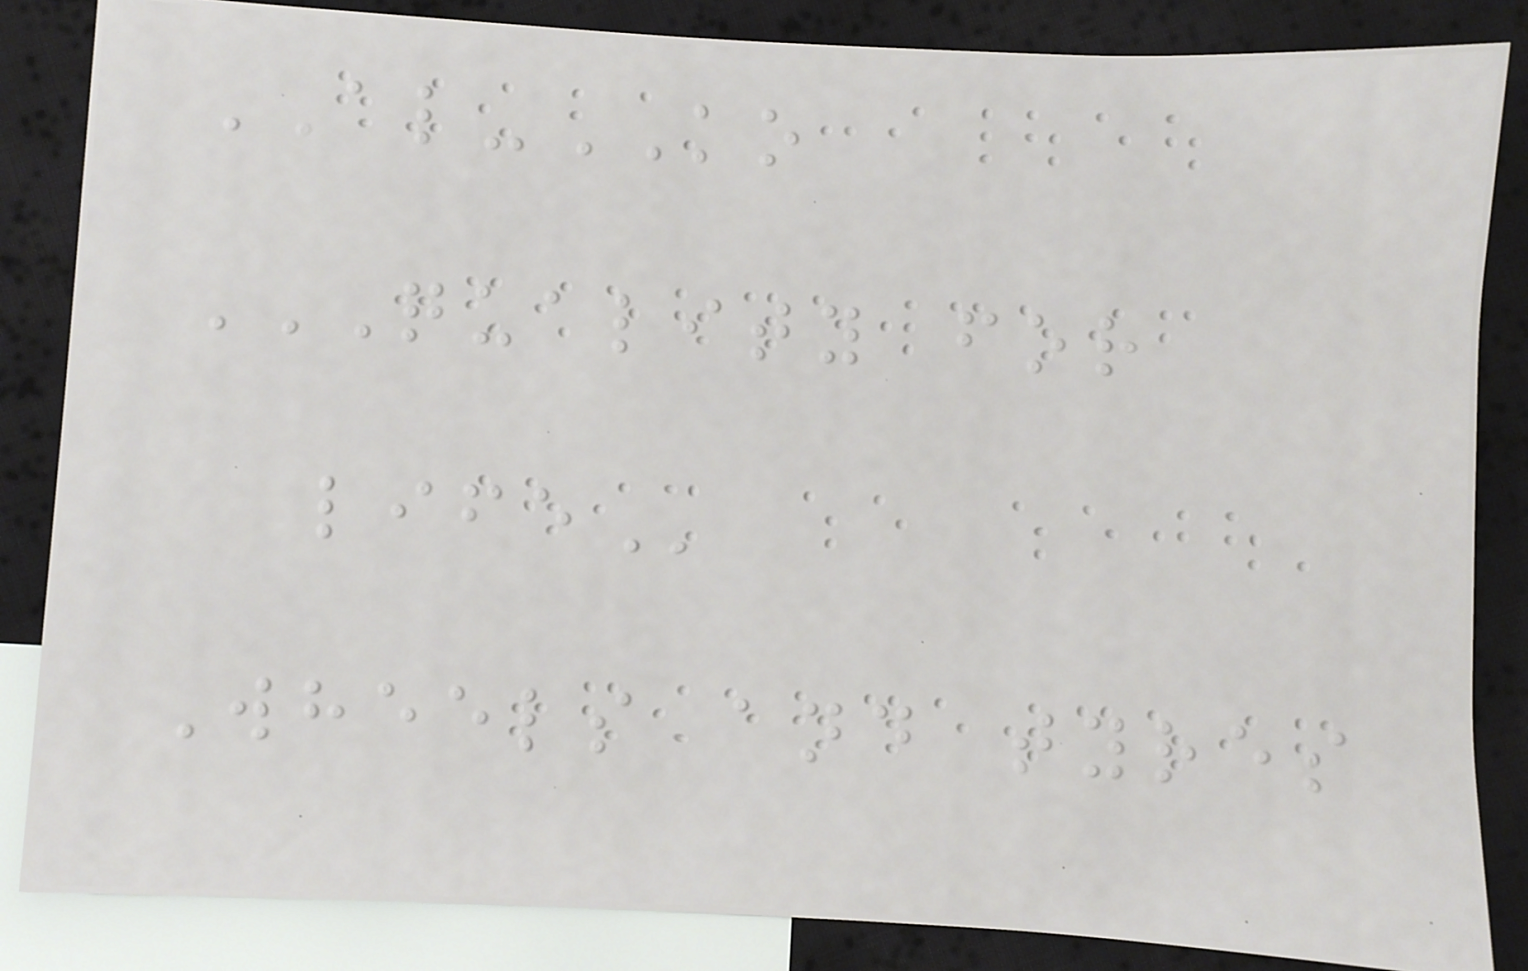AL-KO
QUALITY FOR
LIFE
Wheels and tyres
